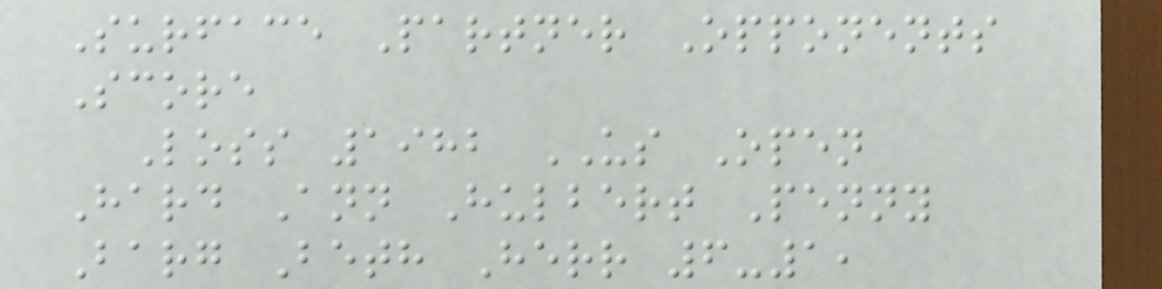Surface Partner Opponents
Score
Loss 1982 US Open
Hard Ann Hulbert Penny
Barg Beth Herr 6-1,
